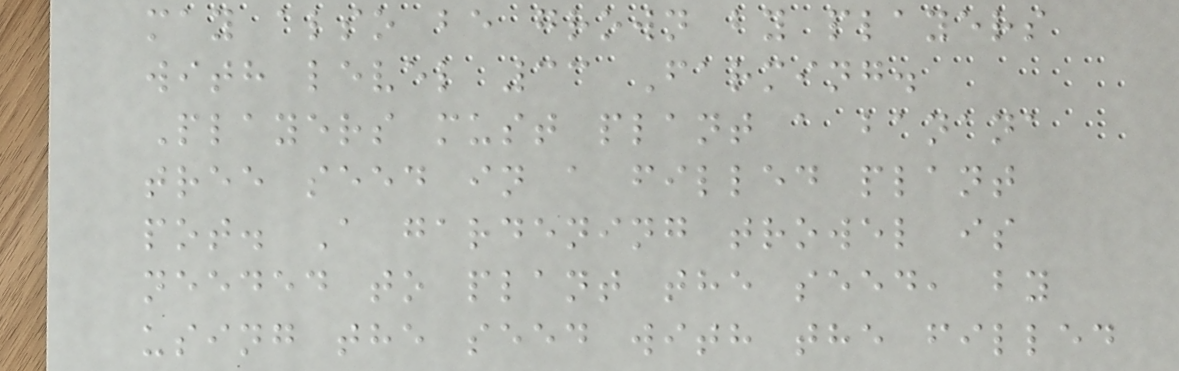may also be grown by players
with level 33 Farming.
Players must plant a banana
tree seed in a filled plant
pot. A gardening trowel is
needed to plant the seed, by
using the seed with the filled
